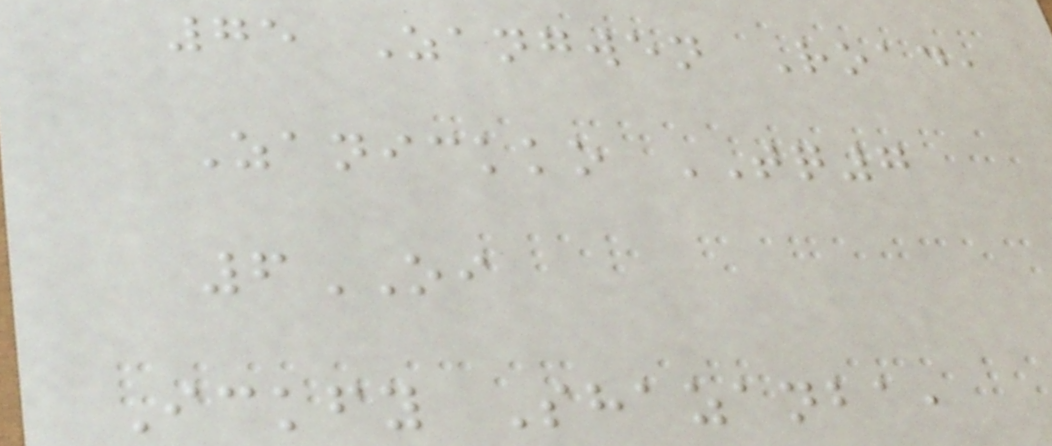75 Zangwen Road,
Zanickko TQ7
6OI
Ickfy Shazanba,
